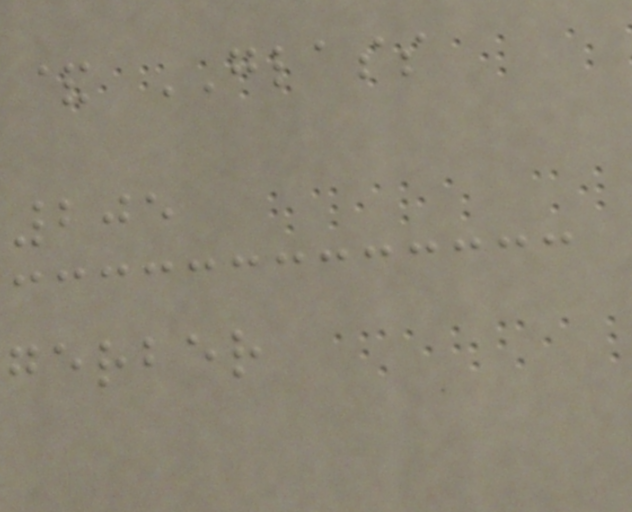& GLASS
205
gerber
